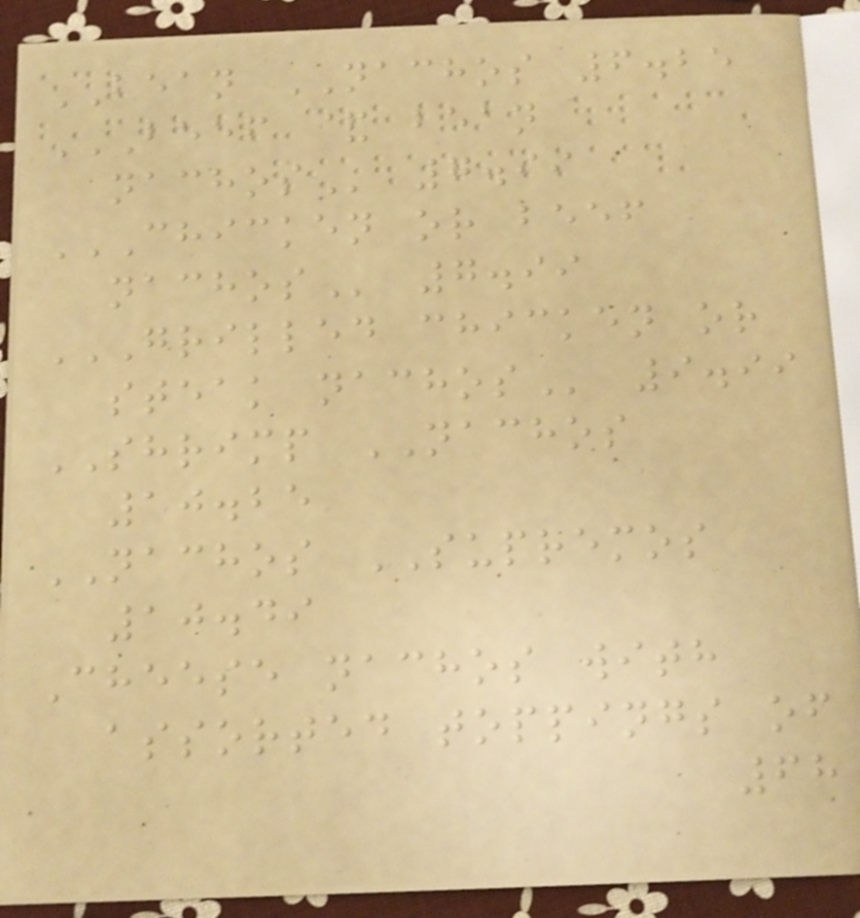BEAN NACHOS 6.25
BEEF & BEAN
NACHOS 7.99
CHICKEN OR BEEF
NACHOS 7.99
GRILLED CHICKEN OR
STEAK NACHOS 9.99
SHRIMP NACHOS
10.25
NACHOS SUPREMOS
10.49
Cheese nachos with
assorted toppings of
68
